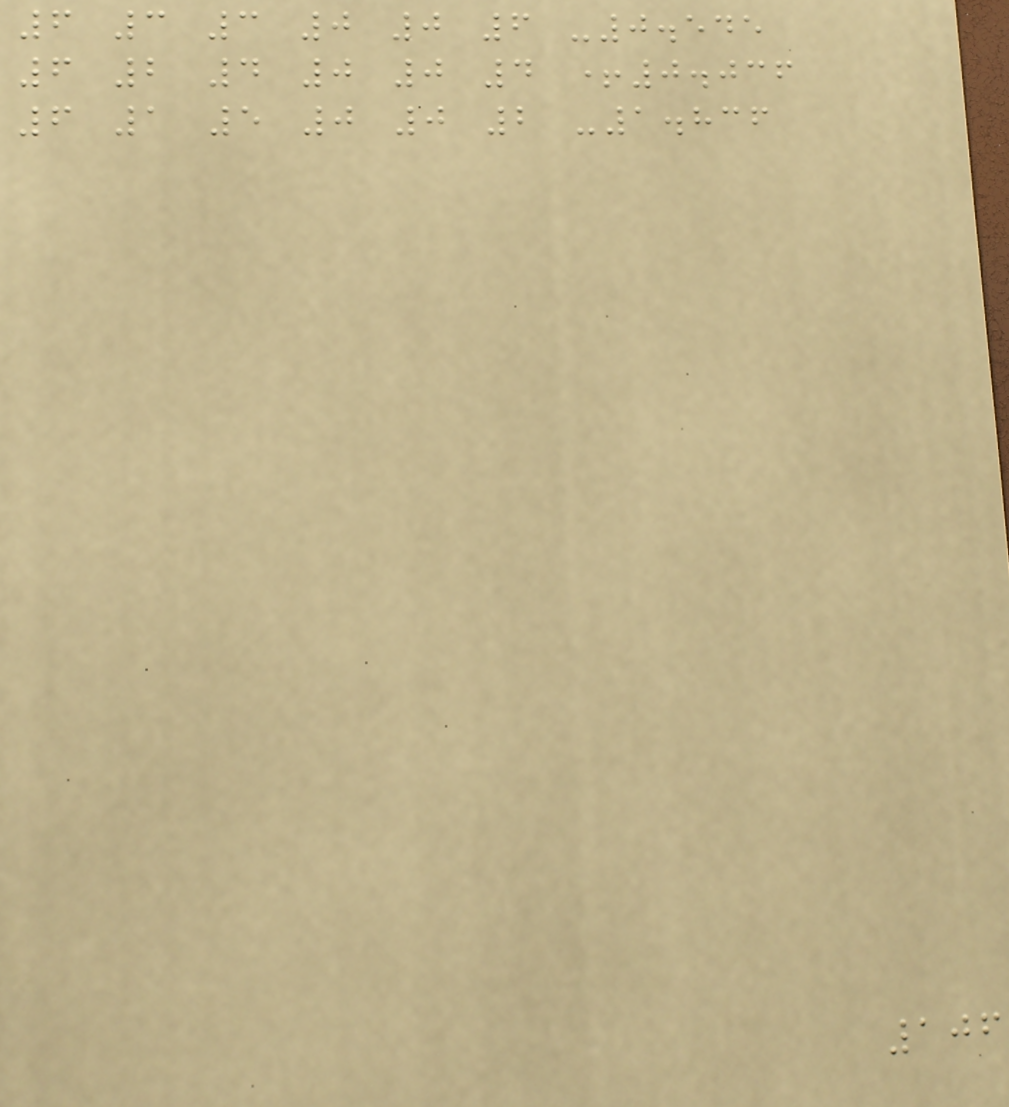6 3 3 0 0 6 -0.545
6 2 4 0 0 4 +0.036
6 1 5 0 0 2 -1.836
106
